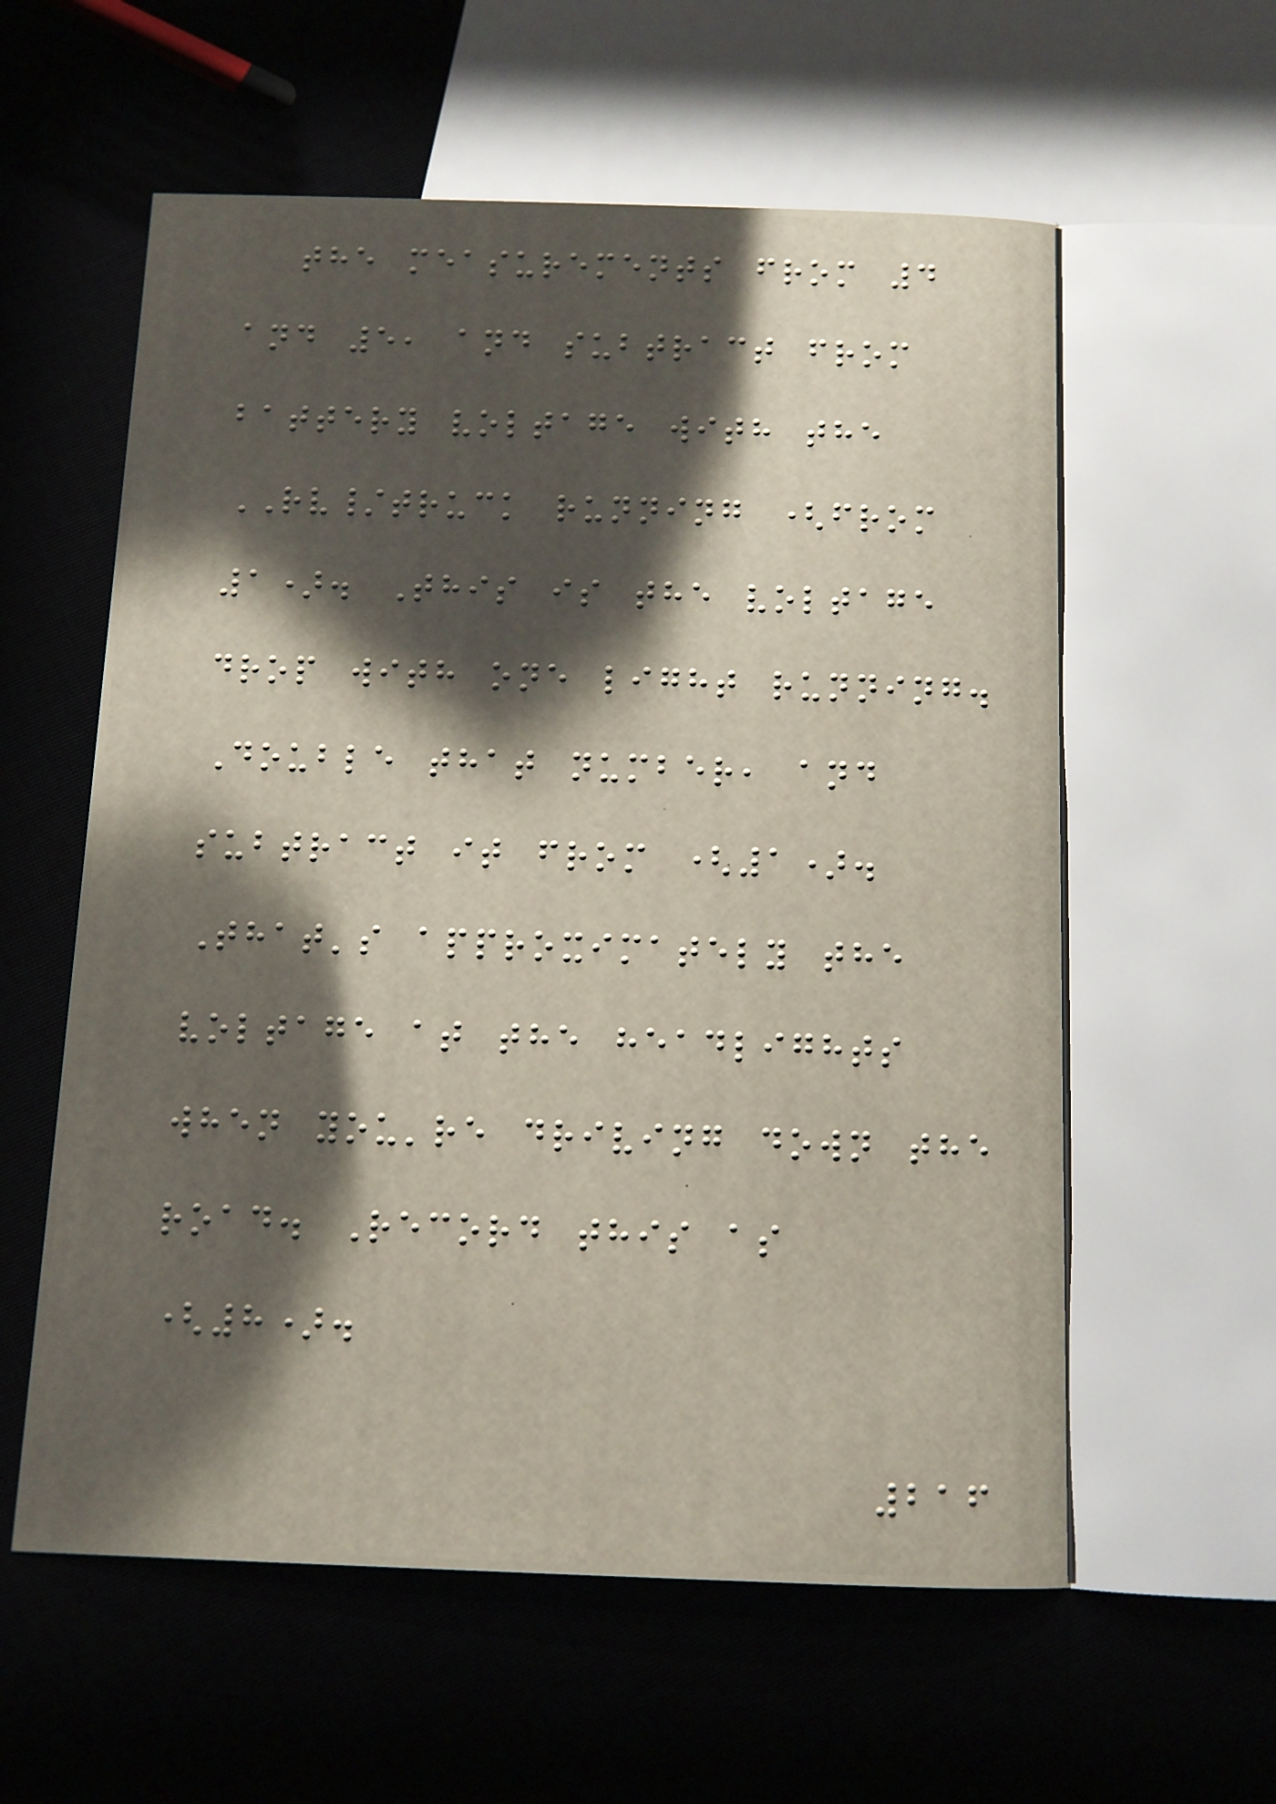the measurements from 4
and 5, and subtract from
battery voltage with the
RV/truck running (from
1). This is the voltage
drop with one light running.
Double that number, and
subtract it from (1).
That's approximately the
voltage at the headlights
when you're driving down the
road. Record this as
(8).
216
